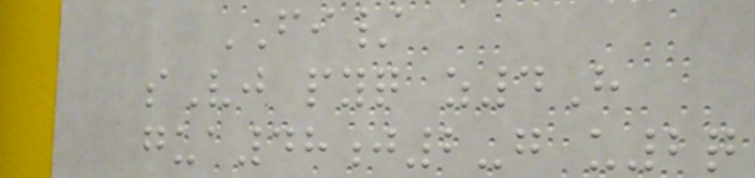FI/
sVj pyq z4H
gua48j2-g u2q
